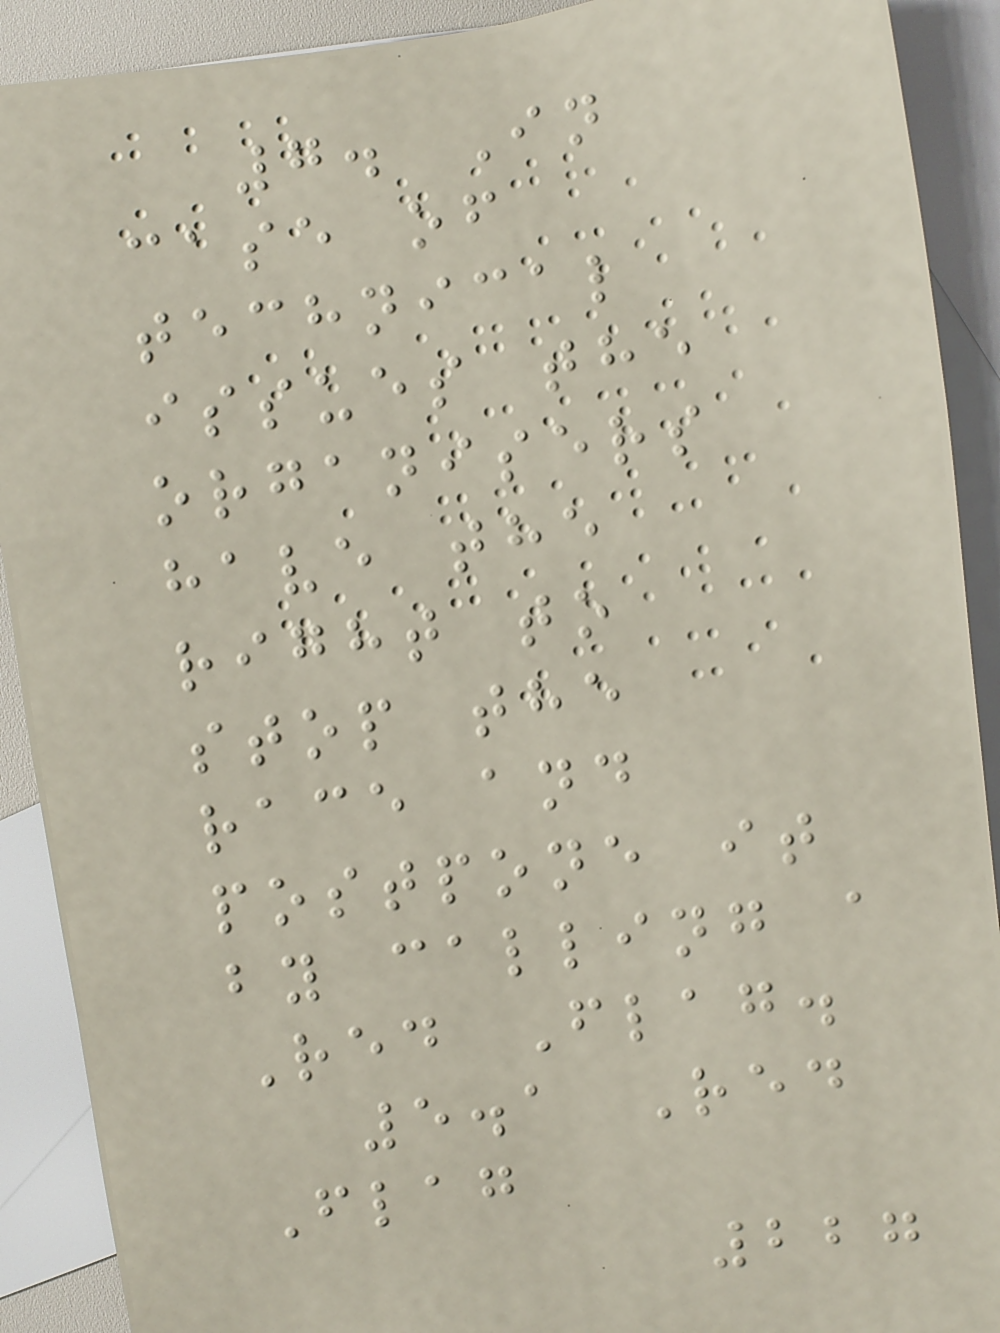7. In
case of
technical
issues the
organisers
have the
right to
stop the
race and
postpone it
by calling a
Red Flag.
5.1 Red
Flag
227
